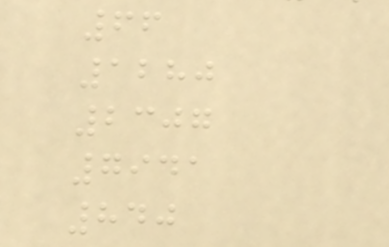66
1280
2307
7941
840
